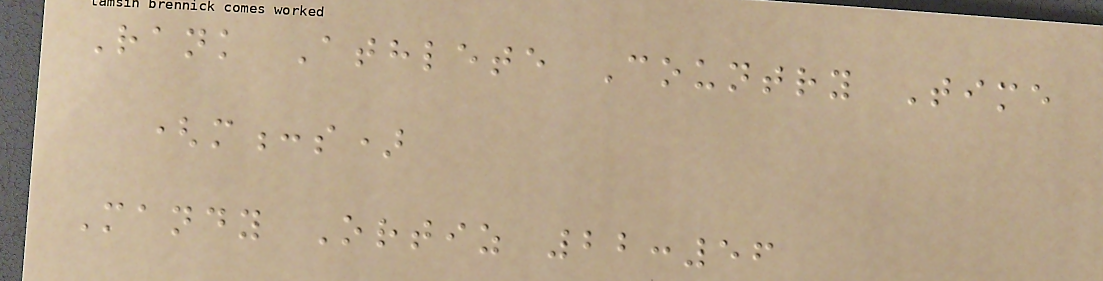Rank Athlete Country Time
(m:s)
Mandy Ortiz 22:56
